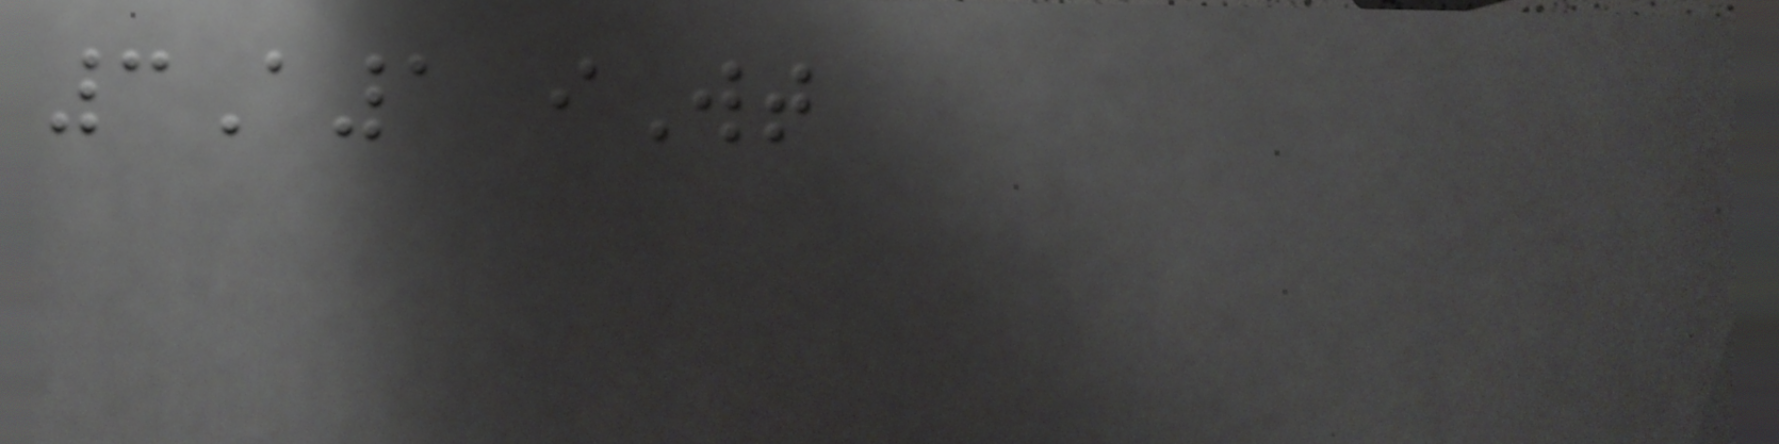3A1 iWt
